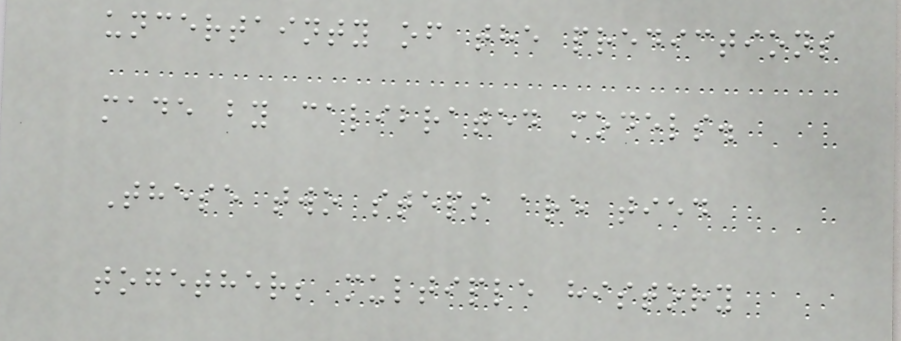uncertainty of the predictions
made by calibrated models.
These two steps are tied
together; multiple history
